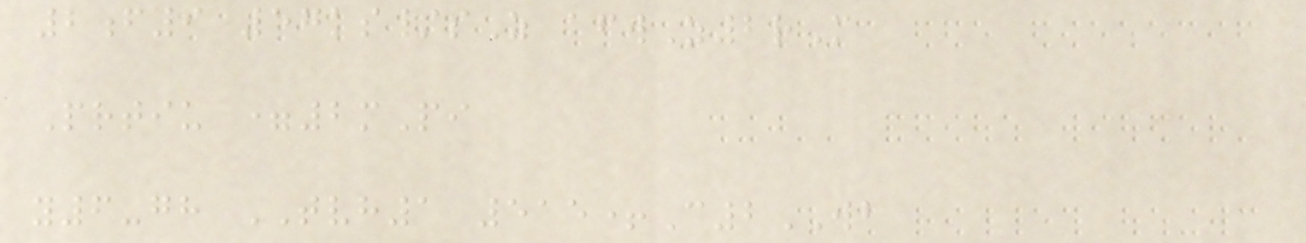2f9 57ks/sZ afwZ2rM
Prtiu =2mPi
y6-gh TVH1 515+C2WB
